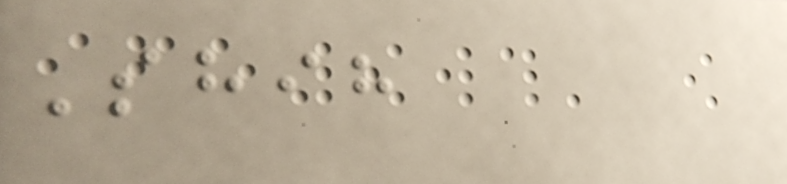Shih
